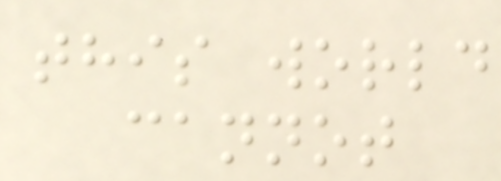this world
cannot
